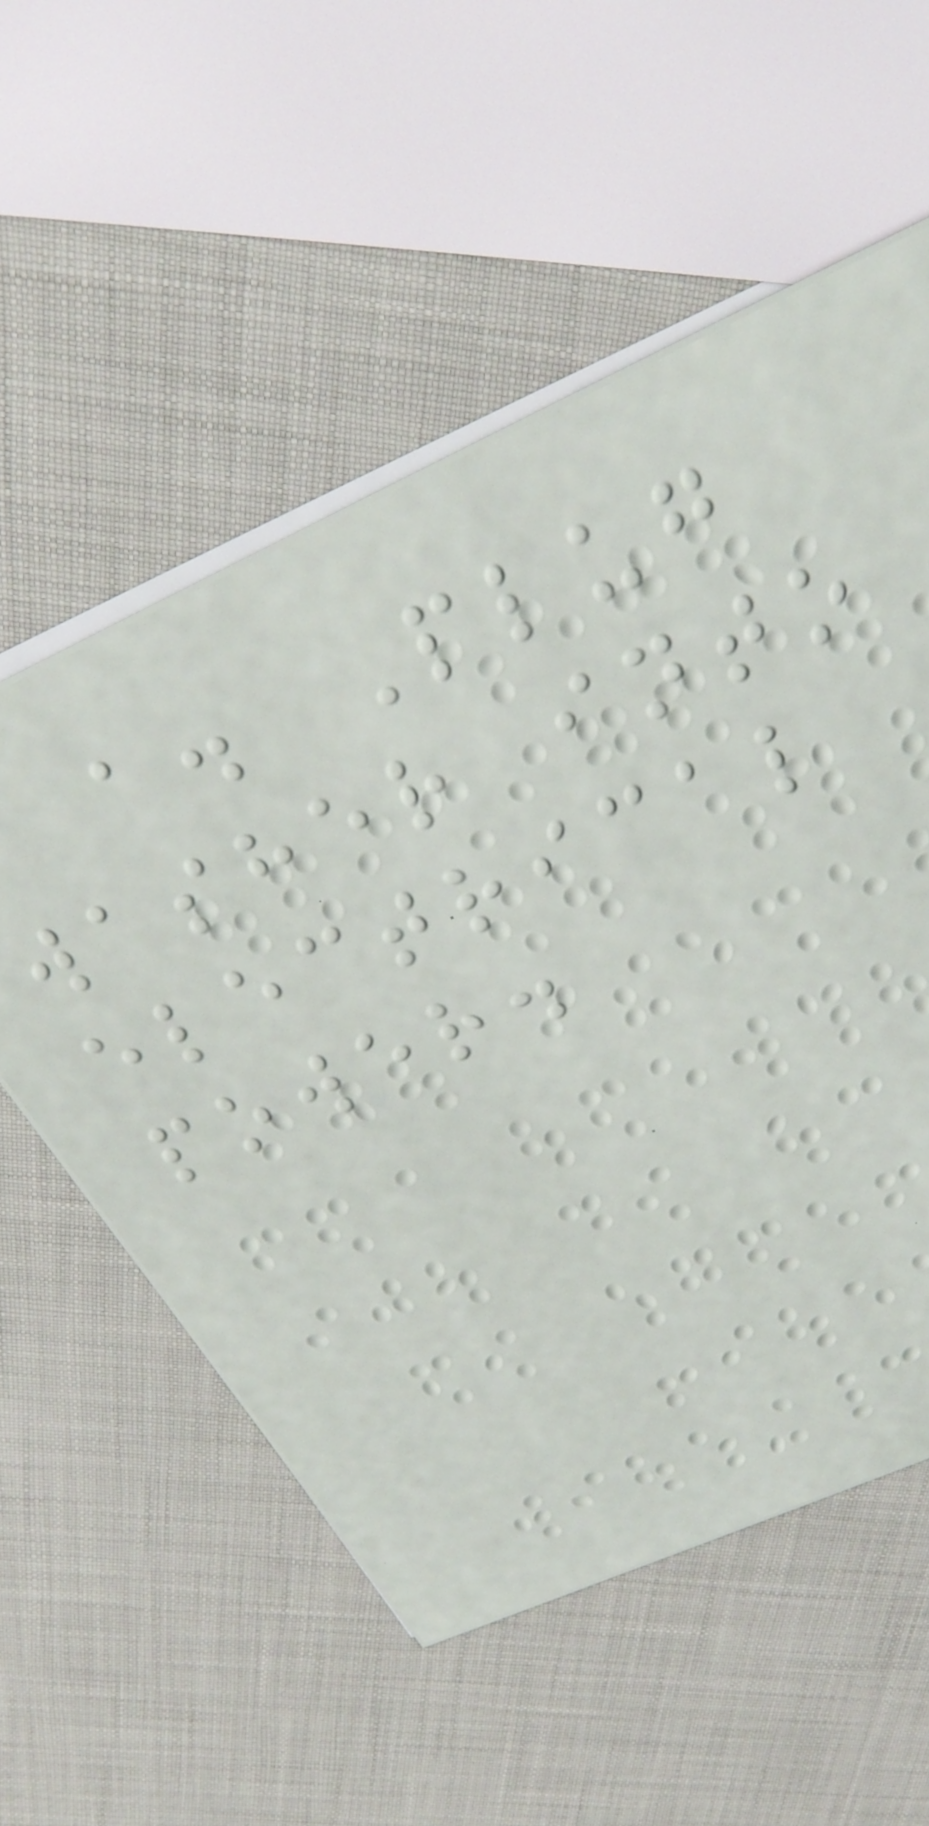a. Plug
washer into
electrical
power.
